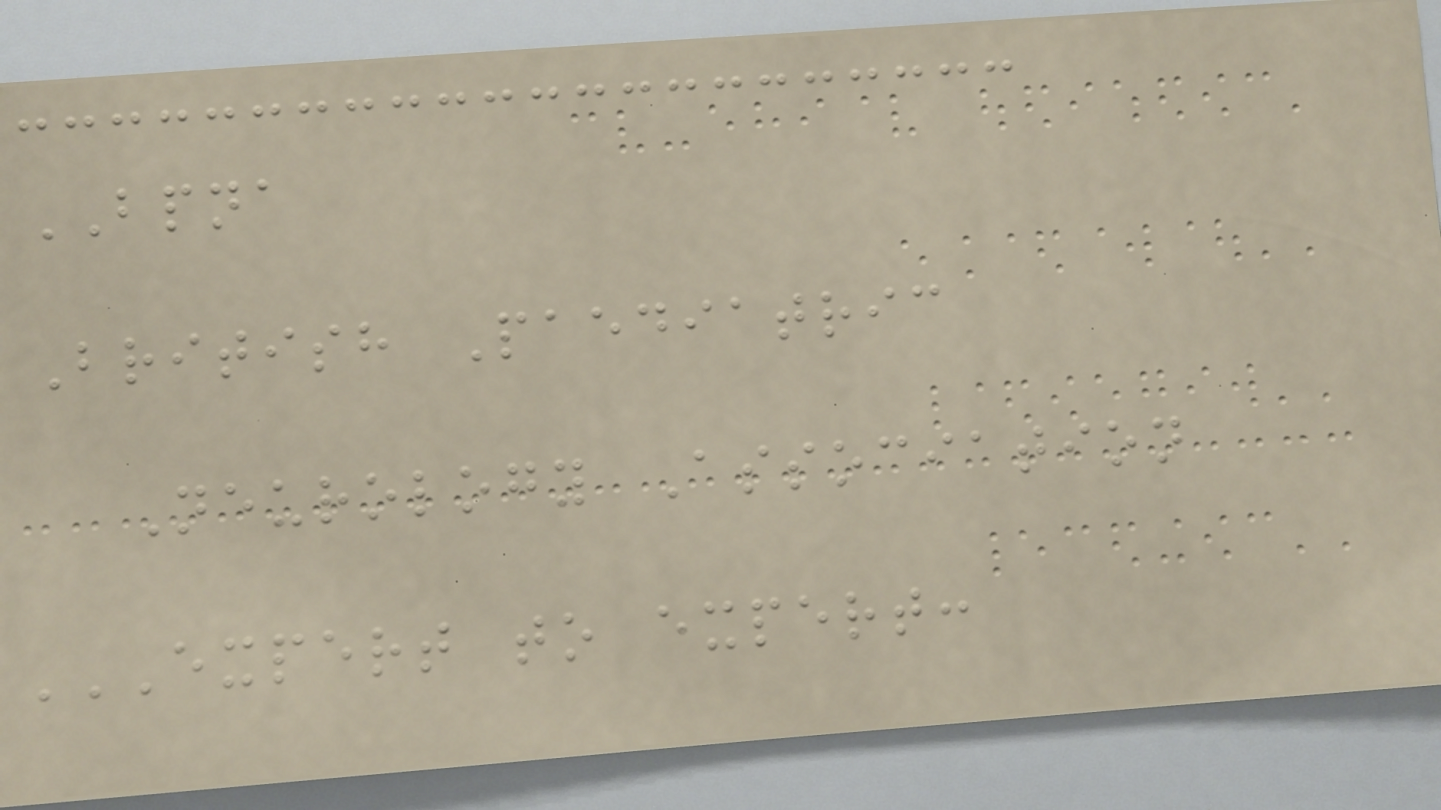BPNA
British Paediatric
Neurology Association
EXPERT TO EXPERT:
